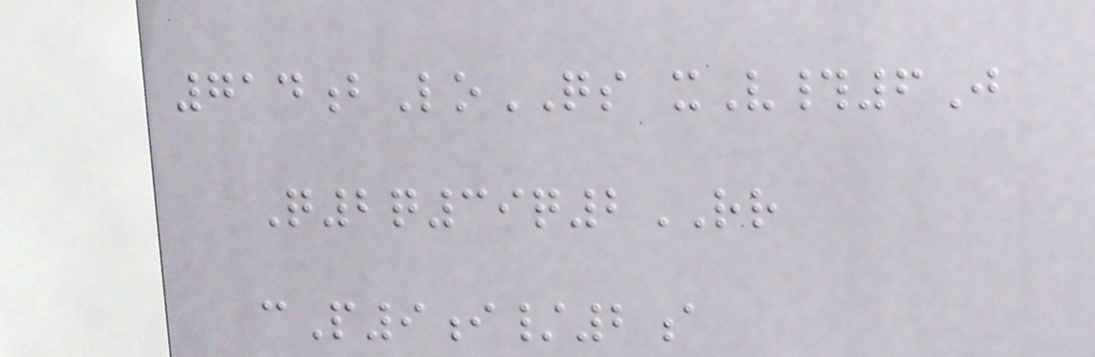714bLoQS xV#6J
Q2q39q2RR
cP9i/2a
